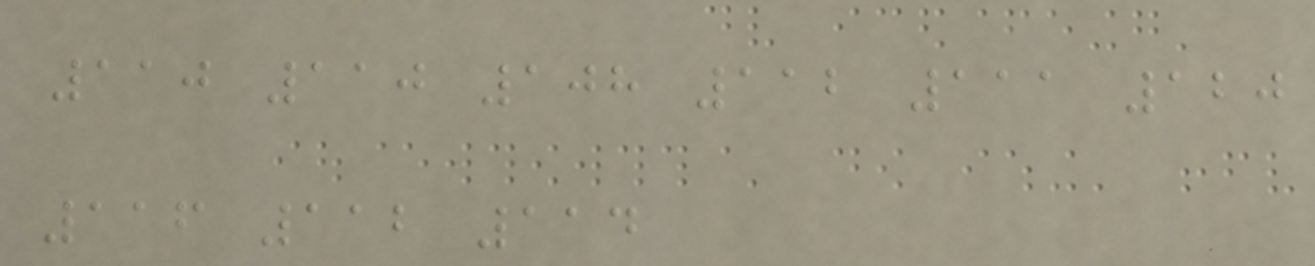110 110 108 112 111 120
116 112 114
